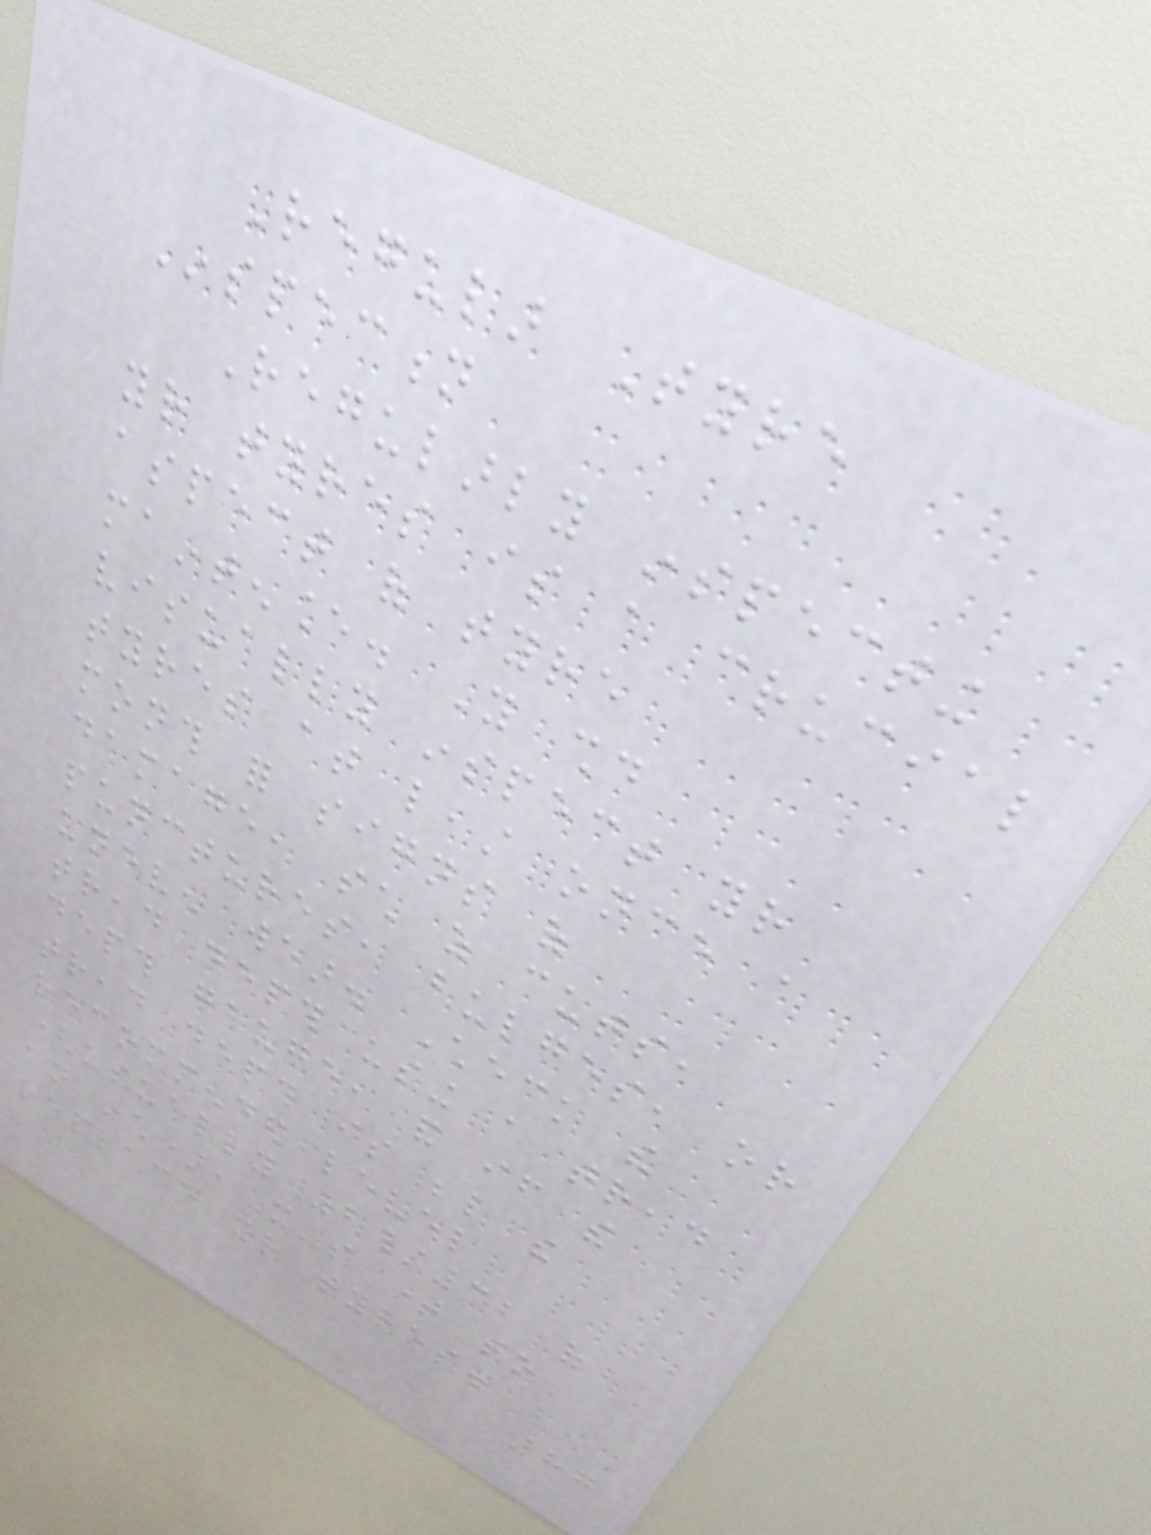Regular Tyre
Inspection
Regularly inspecting
your tyres is a crucial
aspect of tyre
maintenance. You should
visually inspect your
tyres at least once a
month for signs of
damage, such as cuts,
punctures, bulges, or
uneven wear. Check the
tread depth using a tread
depth gauge, and if the
tread depth is below the
recommended level
(usually 2/32 of
an inch), it's time to
replace your tyres.
87
